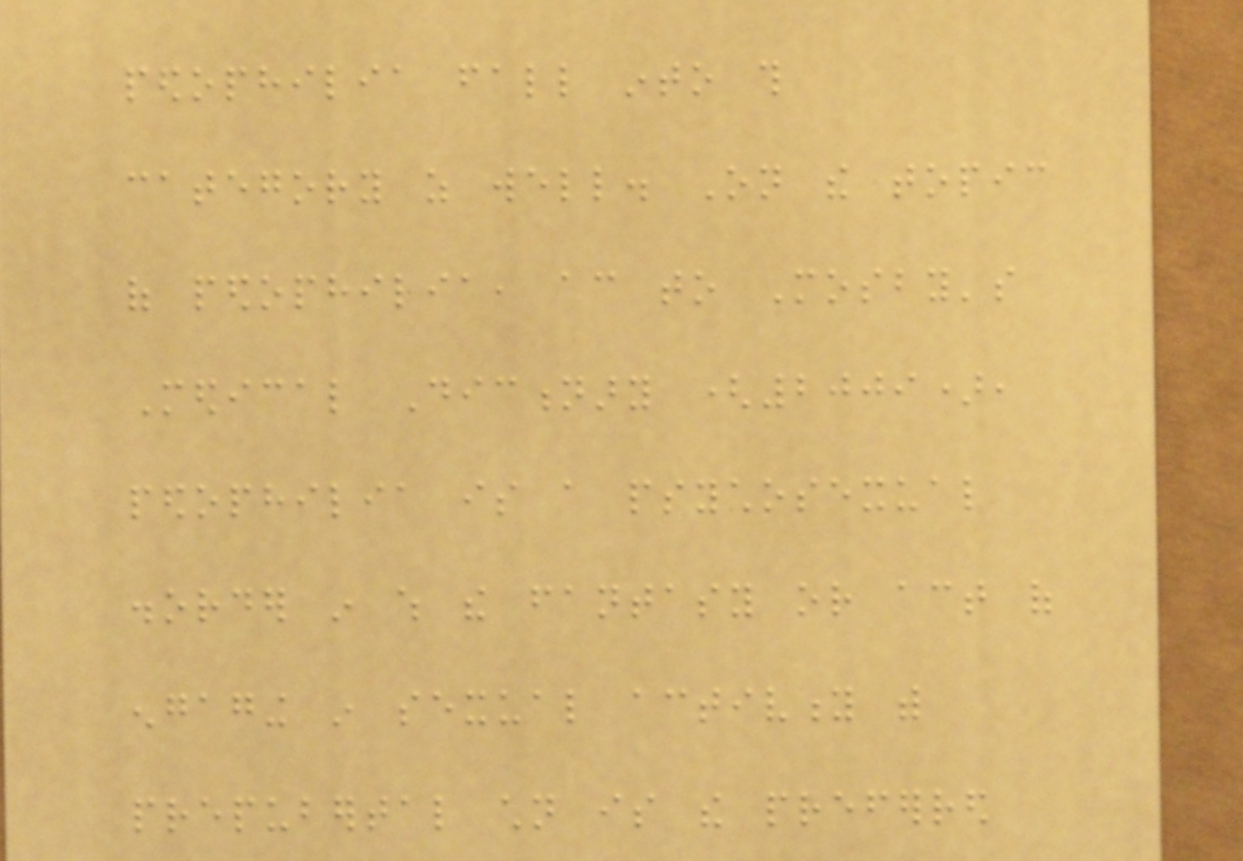pedophilia fall into this
category as well. On the topic
of pedophilia, according to Mosby's
Medical Dictionary (2009),
pedophilia is a psychosexual
disorder in which the fantasy or act of
engaging in sexual activity with
prepubertal children is the preferred
